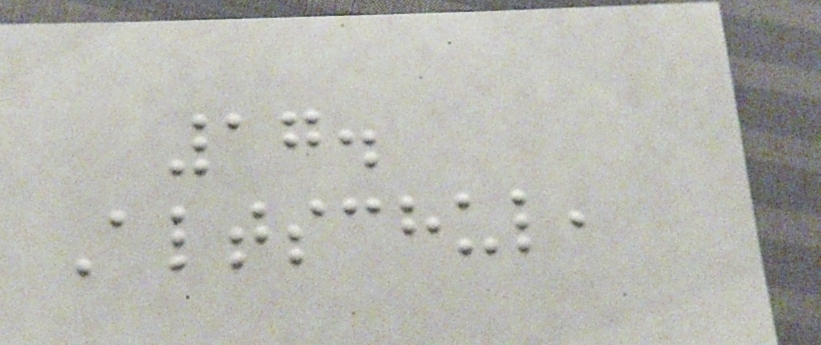17.
Altschul,
